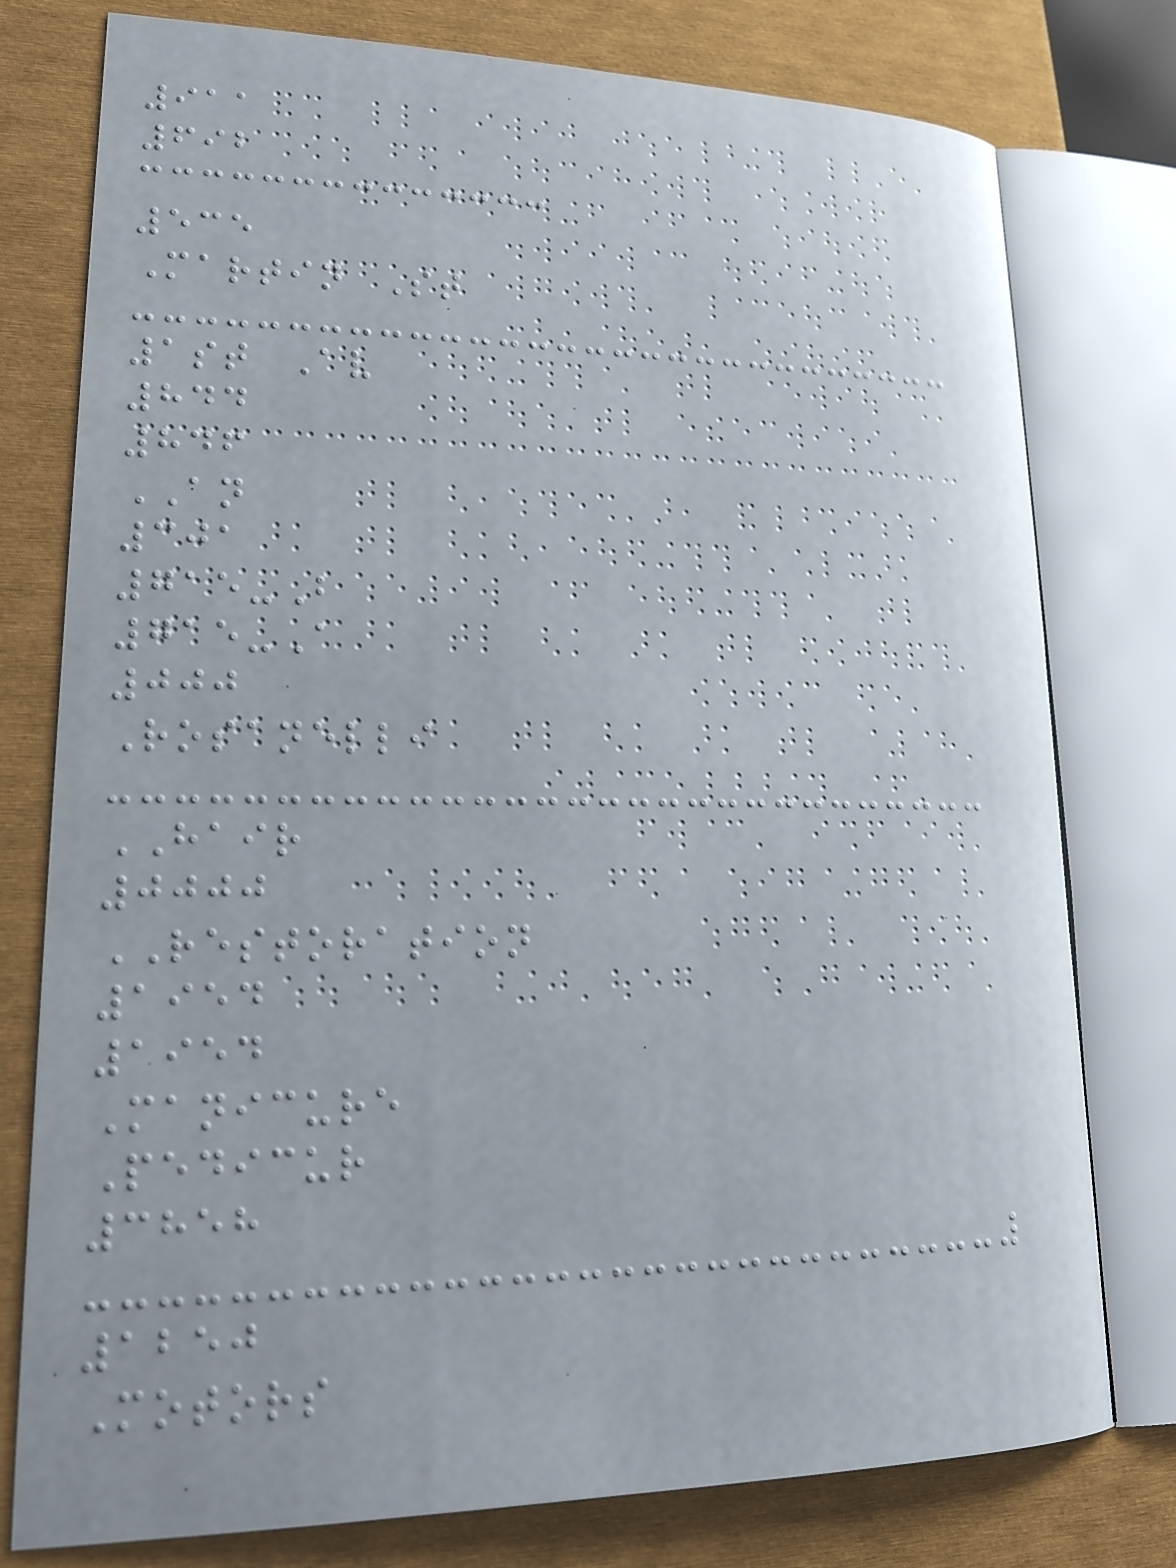911
692
535
Martin St
1st Av
844
846
AN
301
715-B
715-A
000
Rosanelli
HAIR
0000
RESTORATION
1954
1954
Manicure
Pedicur
3858
1250
Motors
